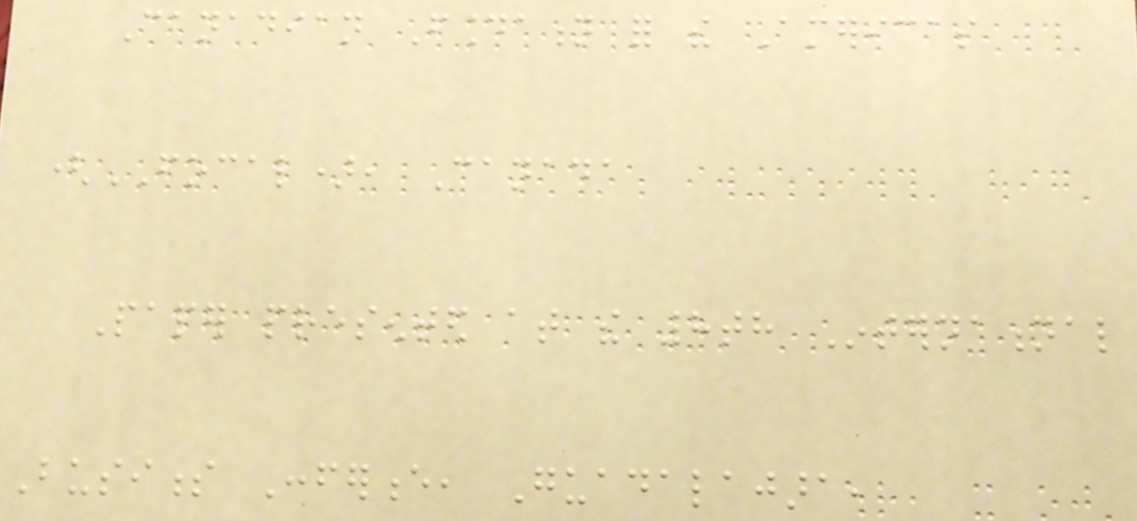Canadian Foundation for the Americas
(FOCAL), Canada
Paper presented at the 8th International
Business Conference, Guadalajara,
